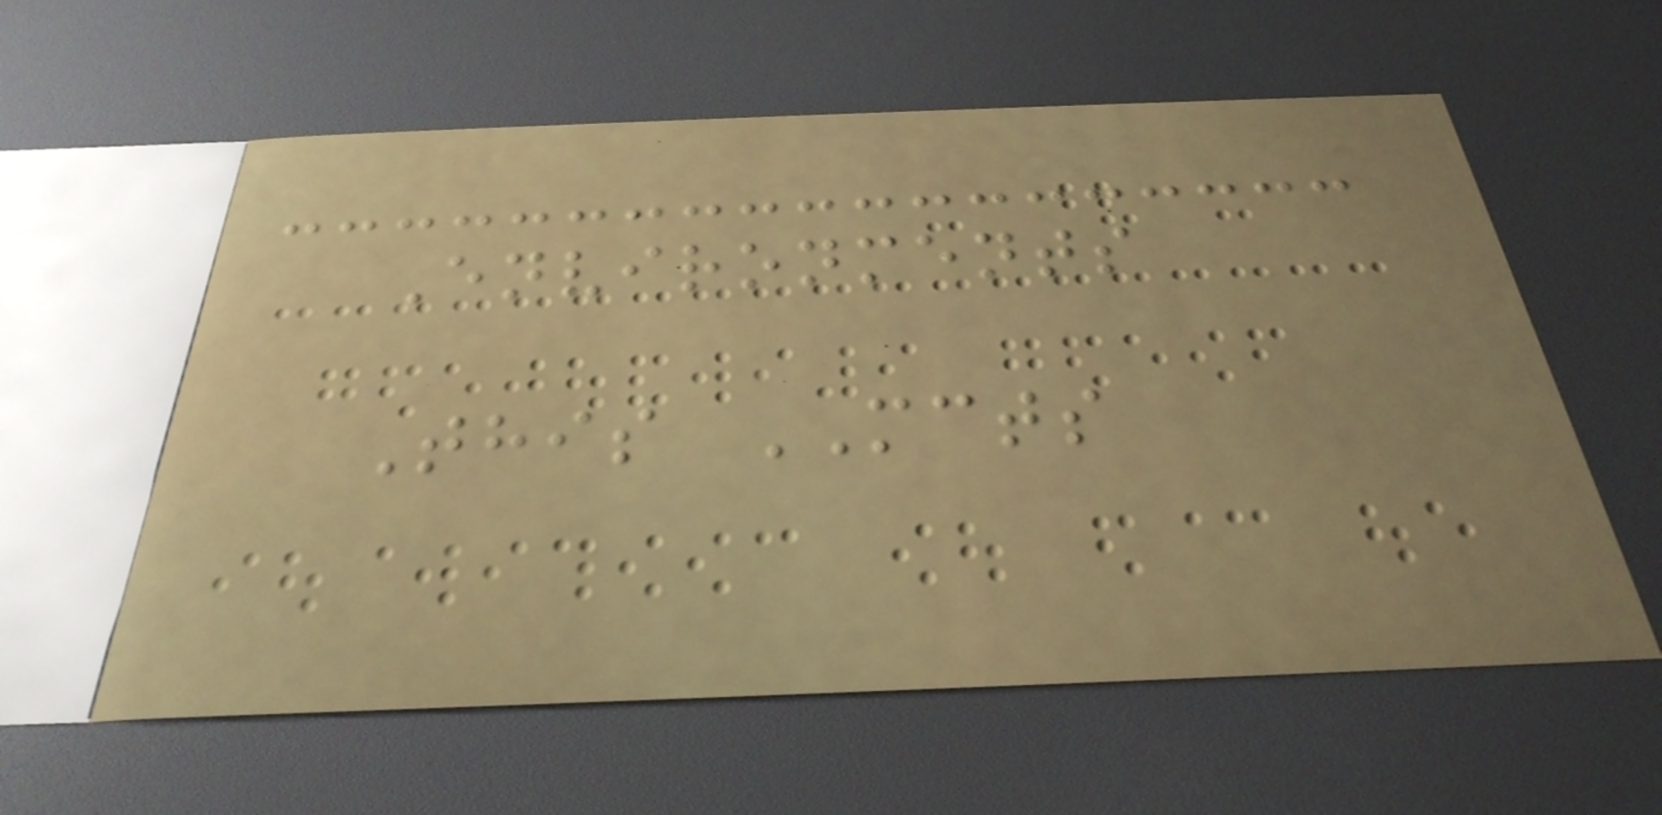Environments
This MCTS
